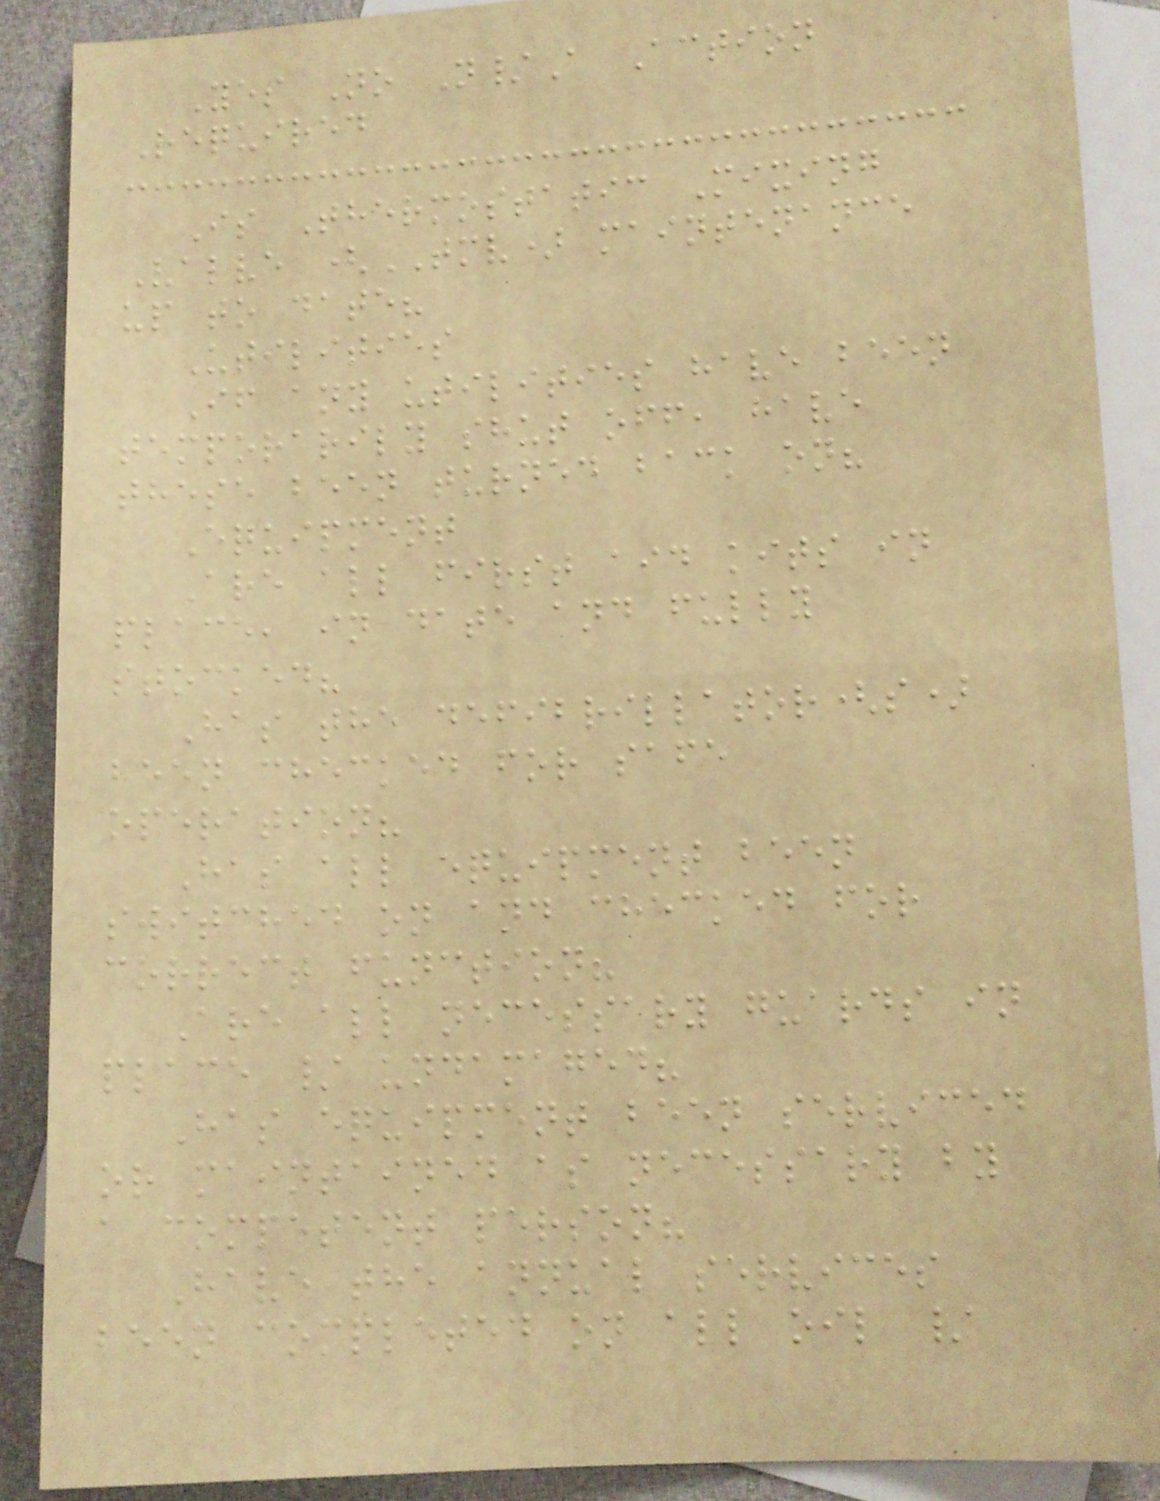Yes No N/A Action
Required
Is Thermostatic Mixing
Valve (TMV) maintenance
up to date?
Utilities
If any utilities have been
temporarily shut off, have
these been turned back on?
Equipment
Are all first aid kits in
place, in date and fully
stocked?
Has the defibrillator(s)
been checked for safe
operation?
Has all equipment been
switched on and checked for
correct function?
Are all necessary guards in
place / undamaged?
Has equipment been serviced
or maintained as necessary by
a competent person?
Have the annual services
been completed on all oil /
